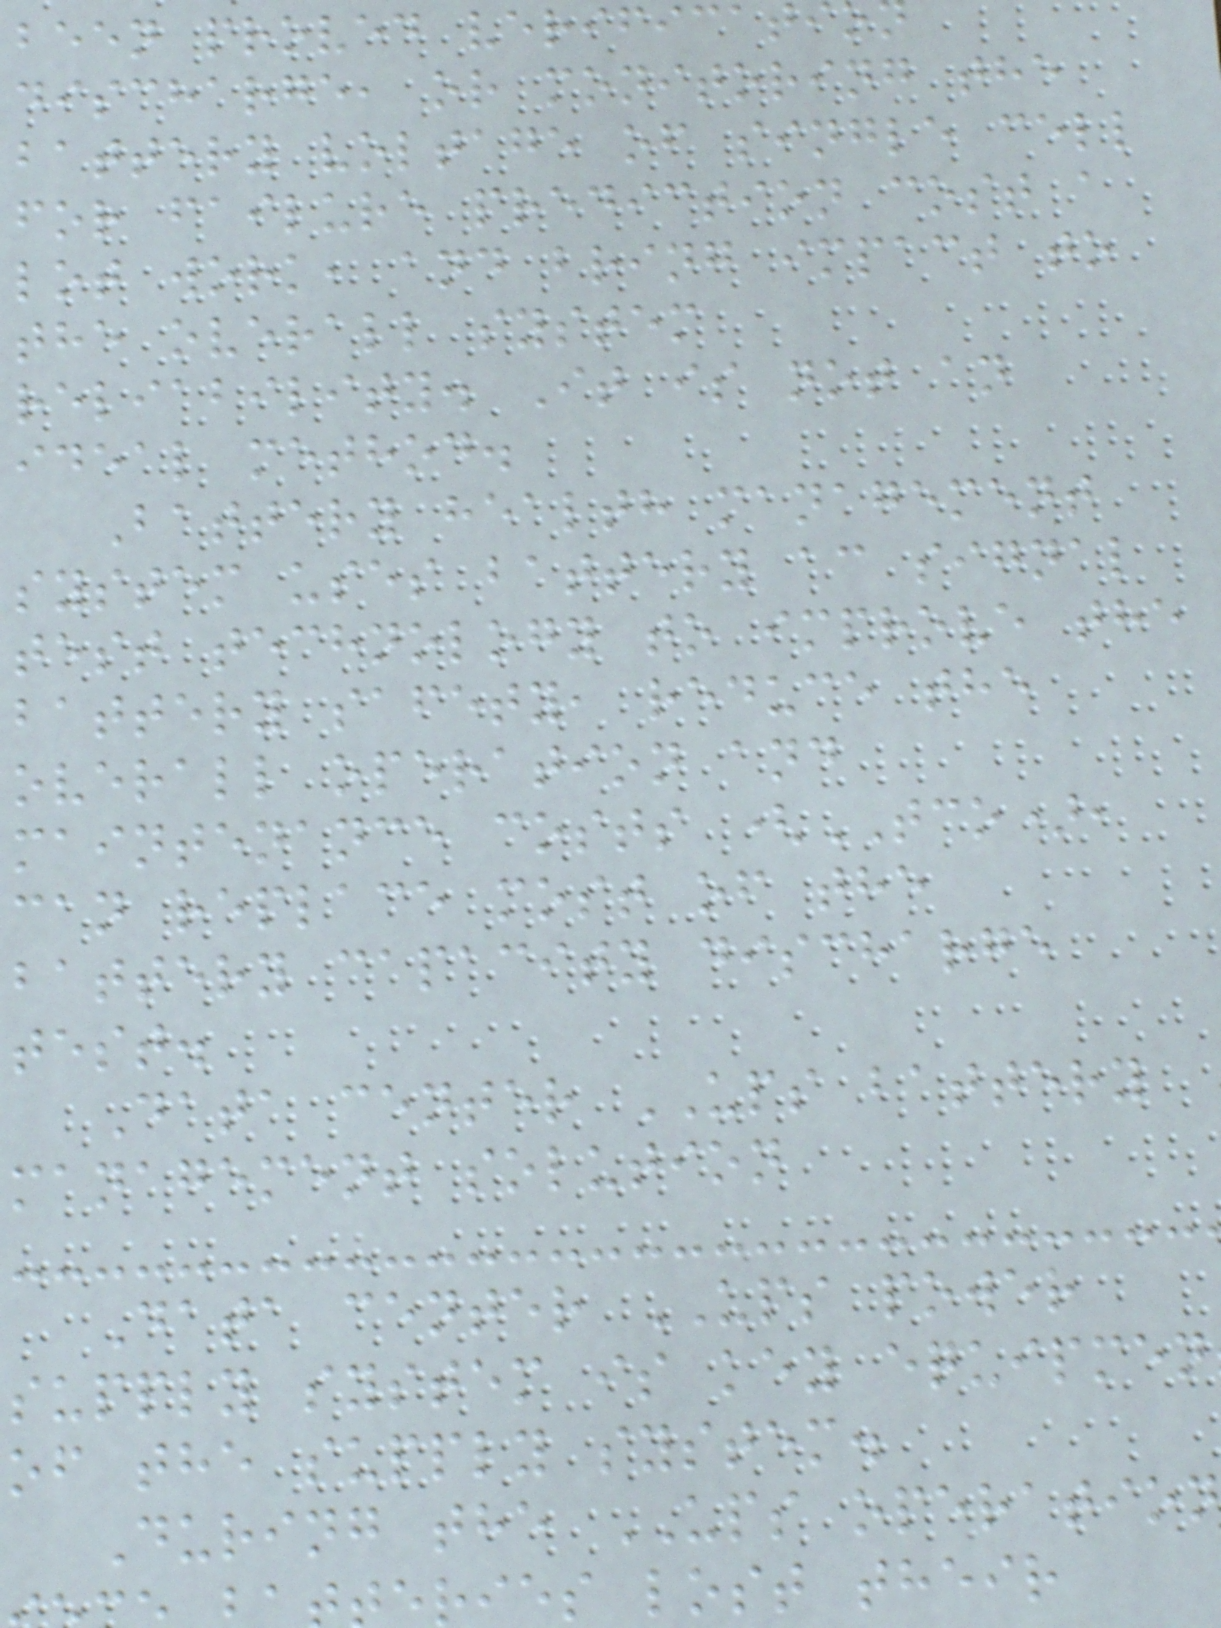been proved verificat
discharge, or monitoring the
battery voltage of single cell
for failure prediction cost a
lot work, and bring impact to
the overall system
reliability. It is not an
ideal method.
Battery health management
system uses battery ac signal
test technology to improve the
battery safety, reduce the
overall operation and
maintenance costs (TCO),
can replace most of the
battery capacity discharge
test.
Data center UPS battery
management solution
Data center UPS power
supply system is key equipmen
of the supply system.
During the UPS operation
ries lost their
